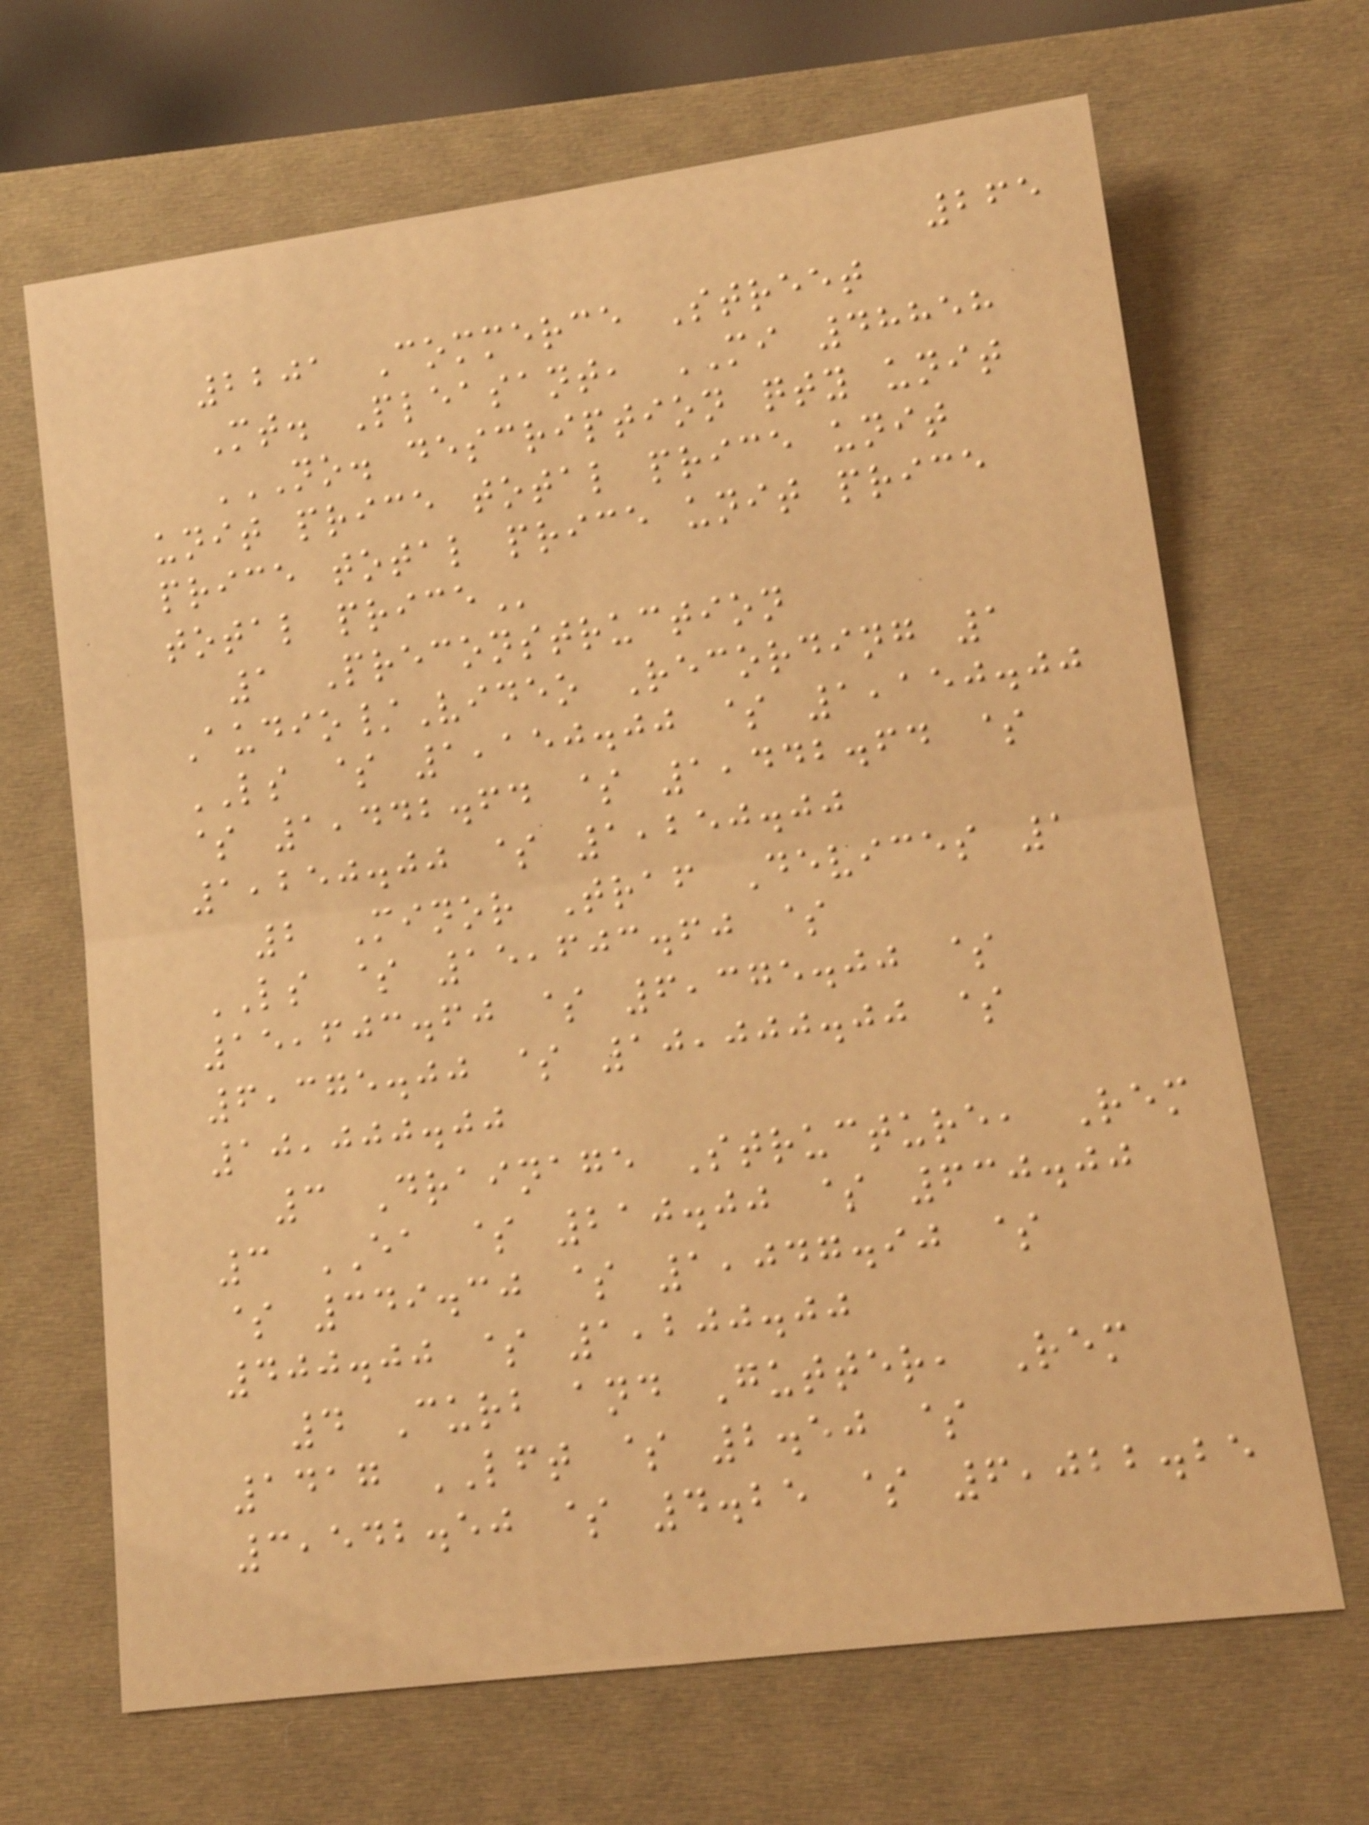265
2201 Commerce Street
Mt. Pleasant, MI 48858
NO. DESCRIPTION QTY UNIT
UNIT PRICE TOTAL PRICE UNIT
PRICE TOTAL PRICE UNIT PRICE
TOTAL PRICE
1 Preconstruction
Audio/Video Recording 1
LS $ 1,150.00 $ 1,150.00
$ 1,442.64 $ 1,442.64 $
1,250.00 $ 1,250.00
2 Minor Traf Devices 1
LS $ 15,603.60 $
15,603.60 $ 6,375.00 $
6,375.00 $ 10,000.00 $
10,000.00
3 Drainage Structure, Rem
3 EA $ 210.00 $ 630.00
$ 349.30 $ 1,047.90 $
400.00 $ 1,200.00
4 Curb and Gutter, Rem
1417 LFT $ 2.50 $
3,542.50 $ 4.25 $ 6,022.25
